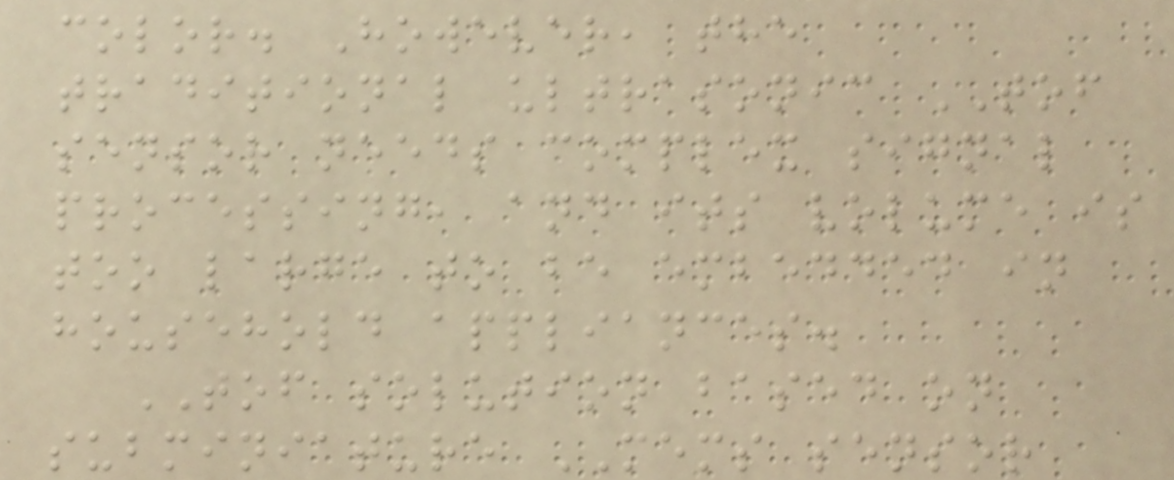color. However, the
traditional ultrasonic TOF
sensor needs complex signal
processing, and its volume is
too large to be embedded in
household appliances.
TOF solution based on
subminiature MEMS sensor
